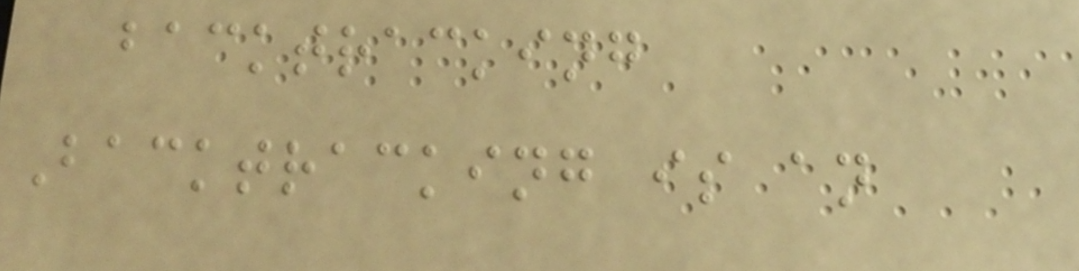backtracking
Backtracking is an
